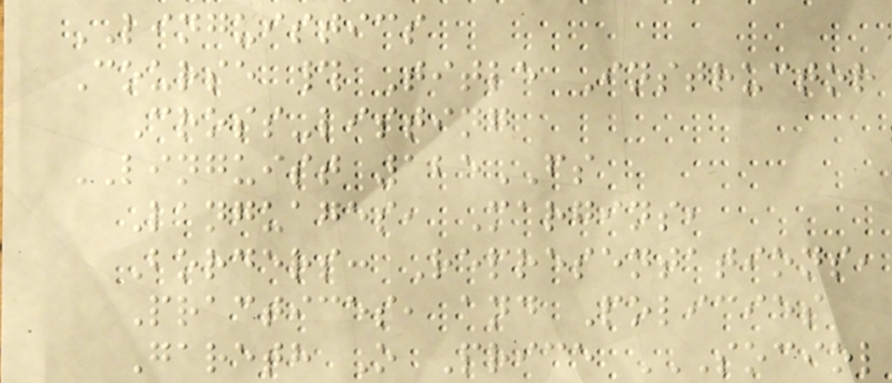LINGUISTICS
Course # Title Instructor
Cross-listing
LINGUIST 125FS
Languages, Margins,
Borders: Representations,
Practices, and Policies
Gareth O Price SOCIOL
